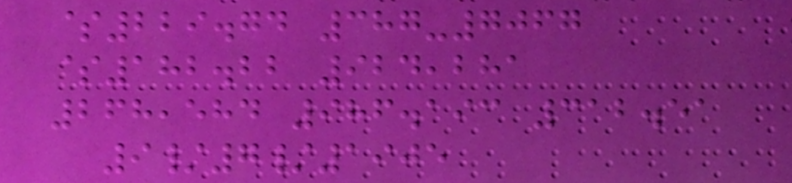$229.74 387-7067
$182.22 924,281
268,584 986.193 312.51
9/7/1905
